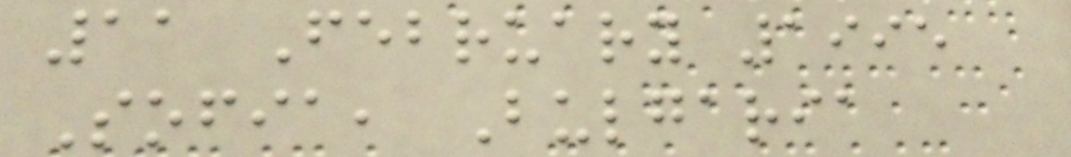11 February 1995
Sofia, Bulgaria
